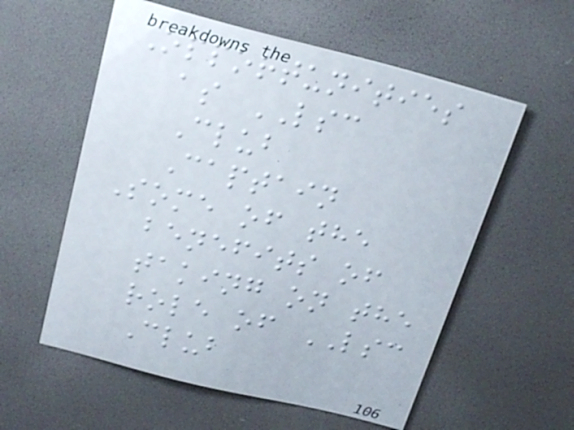Opportunities
as LSC
Club
Captain
Some of the
benefits of
taking on the
role of LSC
Club
